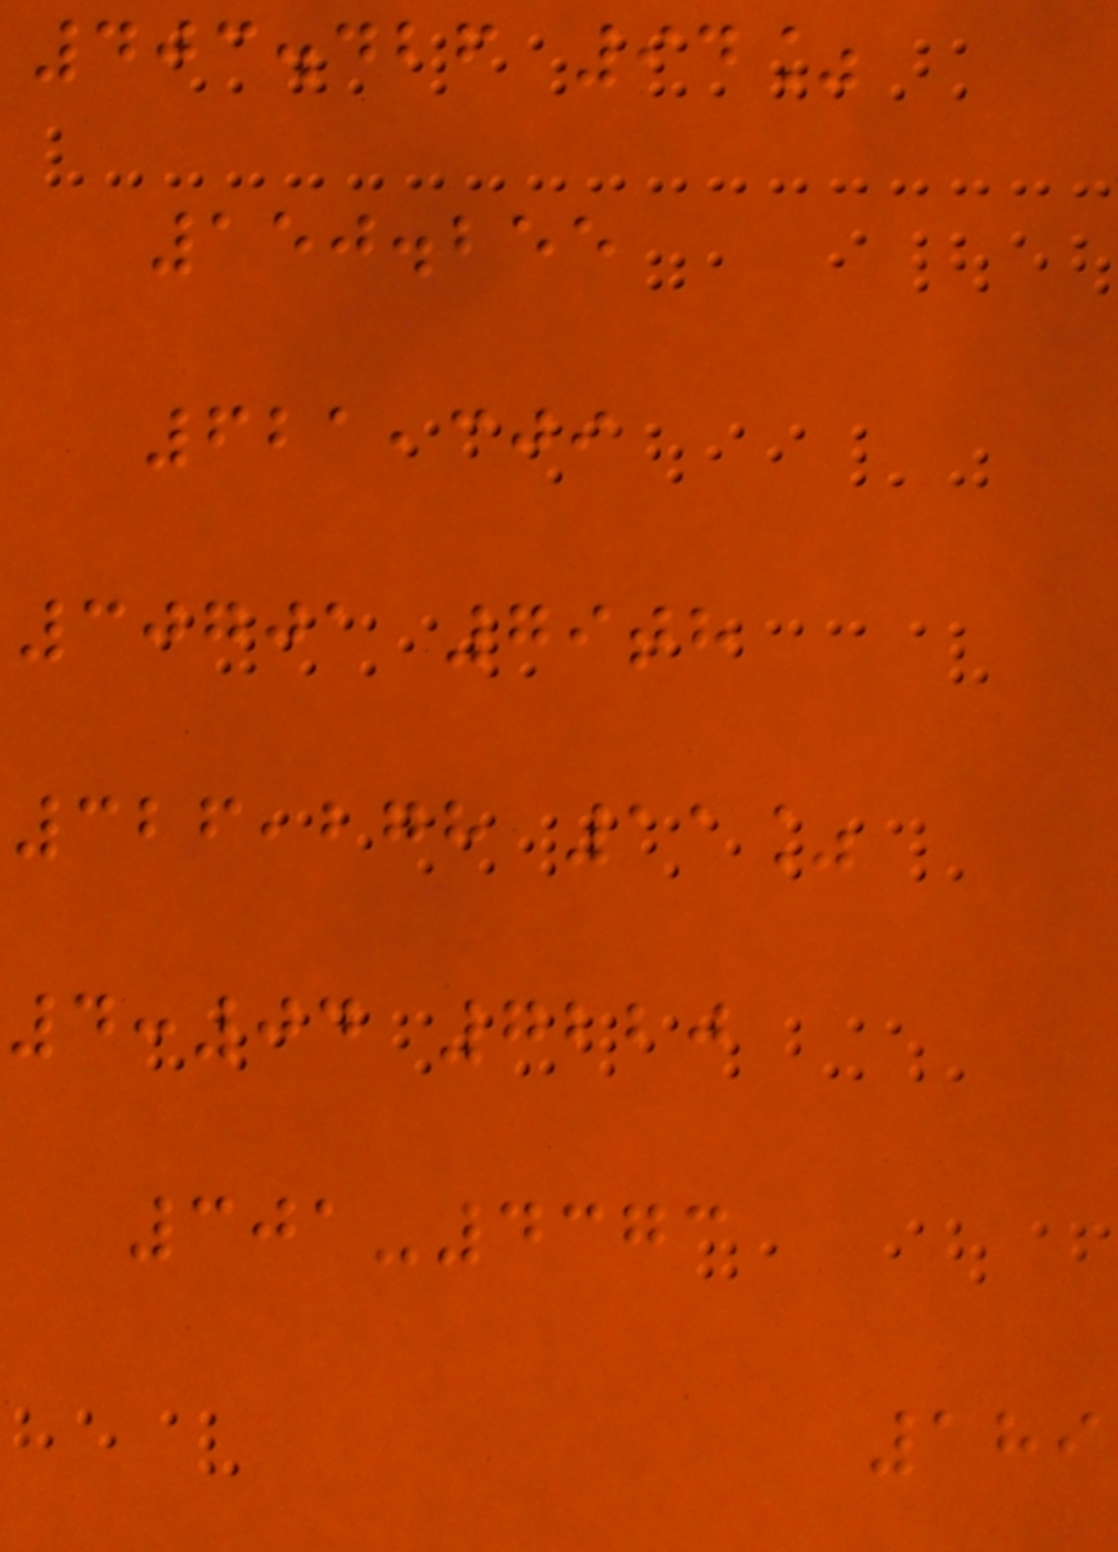403.426 94%
150.255
621,309
30701 79th
326,278 11%
4:04 7220
301-4373
189
